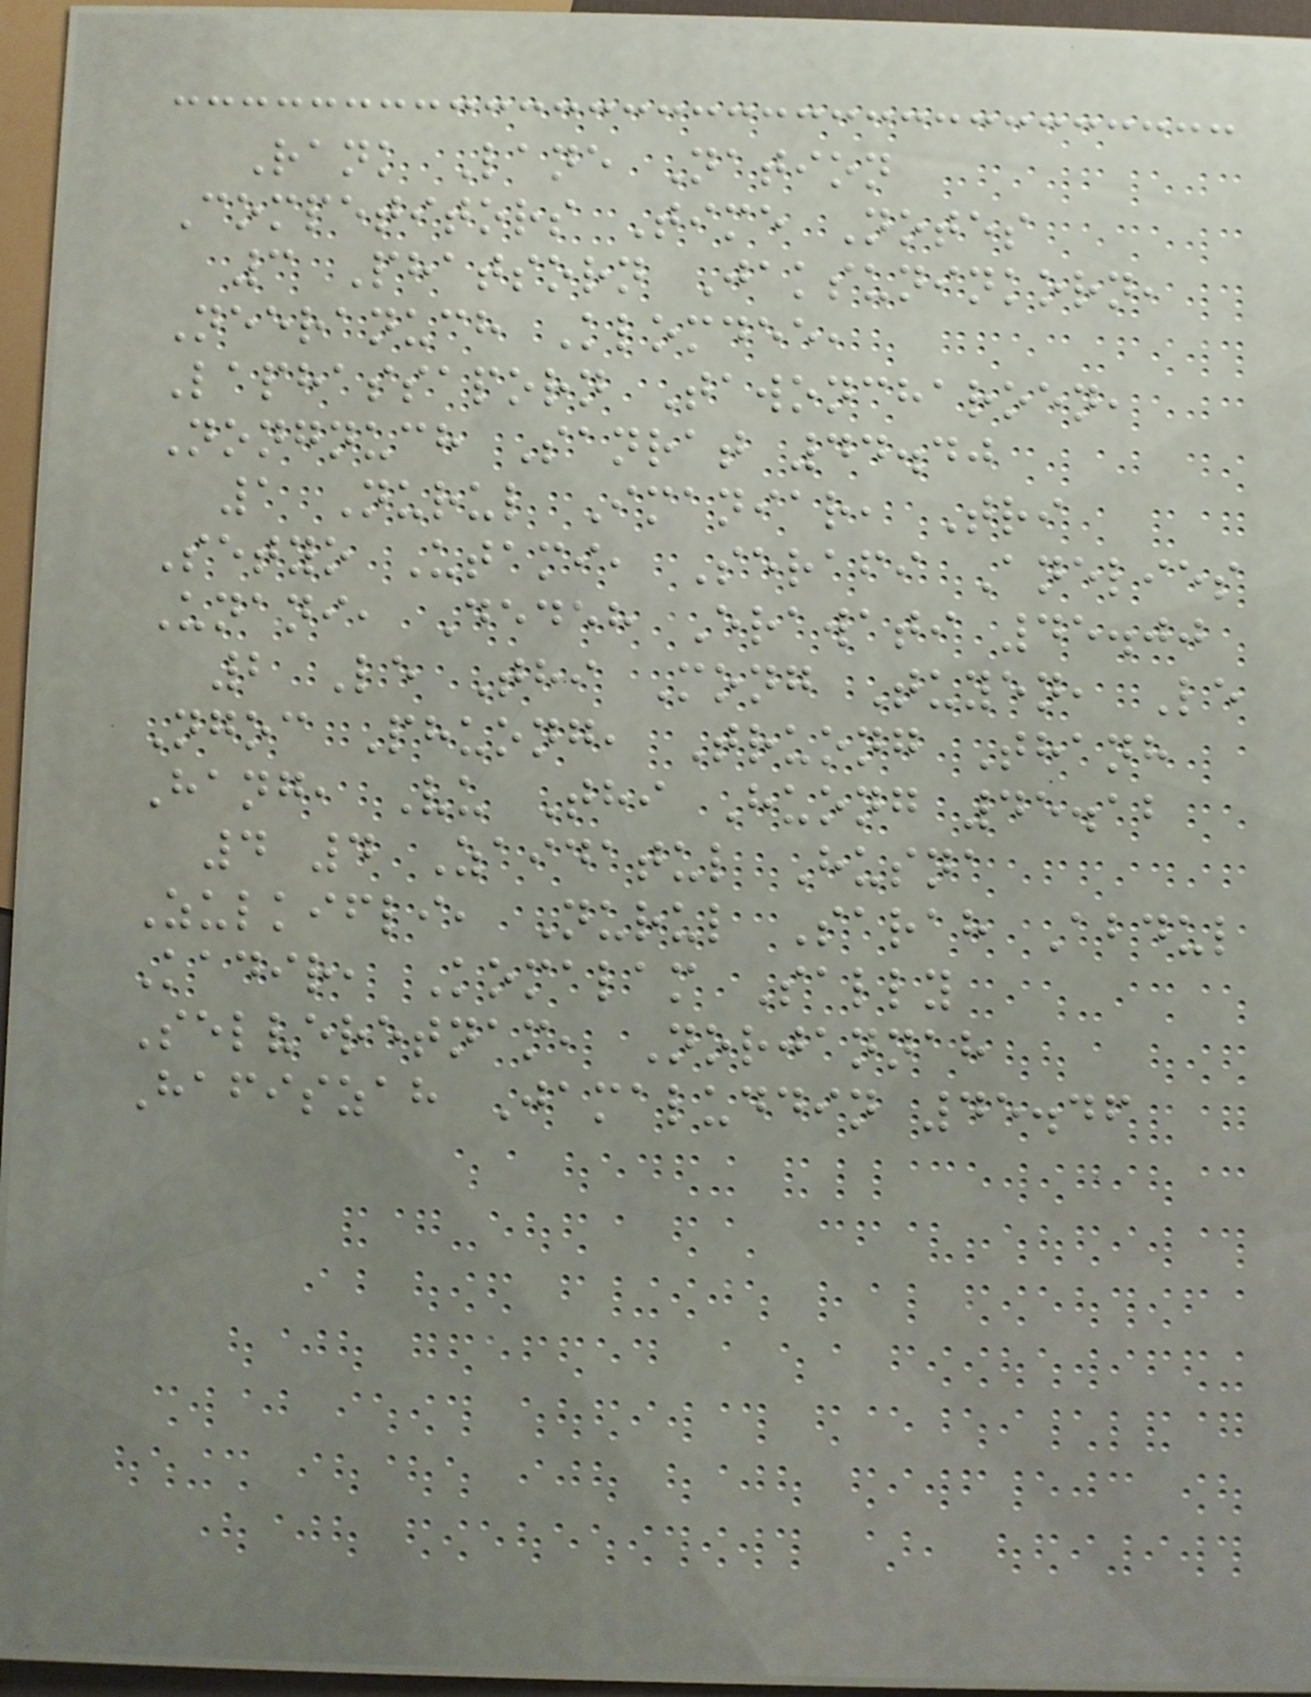Rank Lane Nation
Competitors Time Notes
3 Phatsorn Jaksuninkorn,
Neeranuch Klomdee,
Laphassaporn Tawoncharoen,
Nongnuch Sanrat 44.40
1 Nurul Imaniar, Tri
Setyo Utami, Serafi Anelies
Unani, Dedeh Erawati 45.00
2 Le Thi Mong Tuyen, Le
Ngoc Phuong, Truong Thanh
Hang, Vu Thi Huong 45.12
4 4 Zaidatul Husna
Zulkifli, Nurul Sarah Abdul
Kadir, Komalam Sally
Selveretnam, Norjannah
Hafiszah Jamaluddin 45.46
